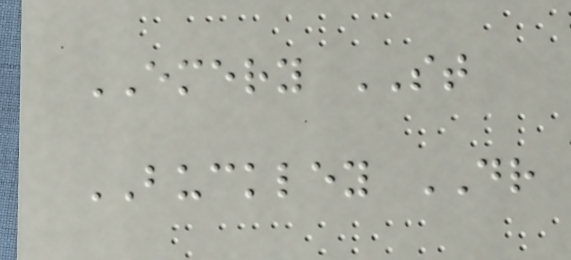EMERY ST
BUCKLEY DR
